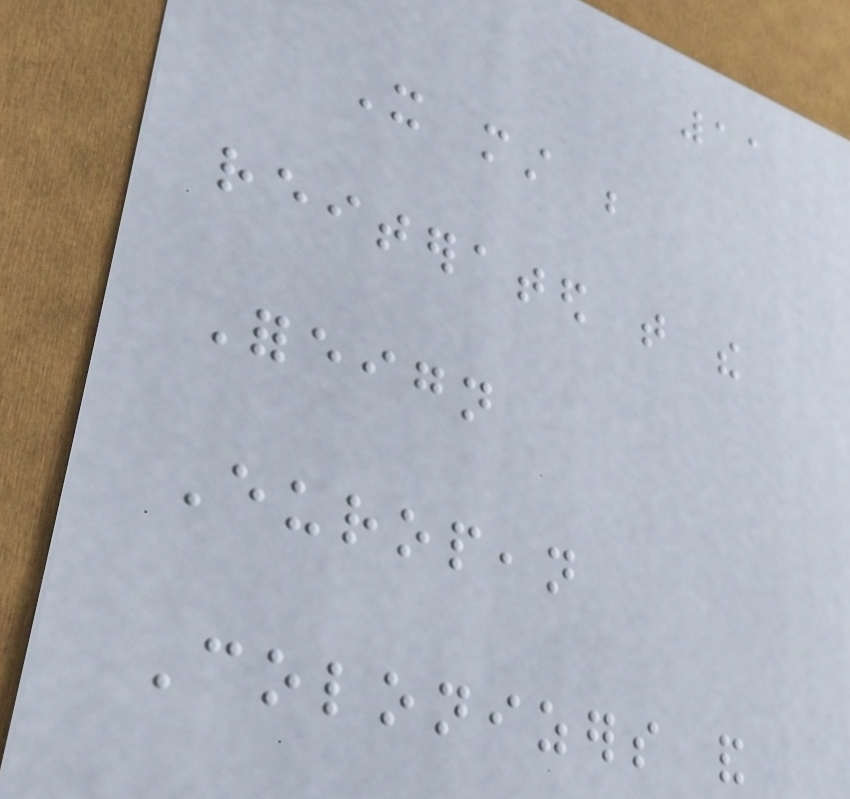11
It must be
reiterated that the
Foreign
European
Colonizers and
